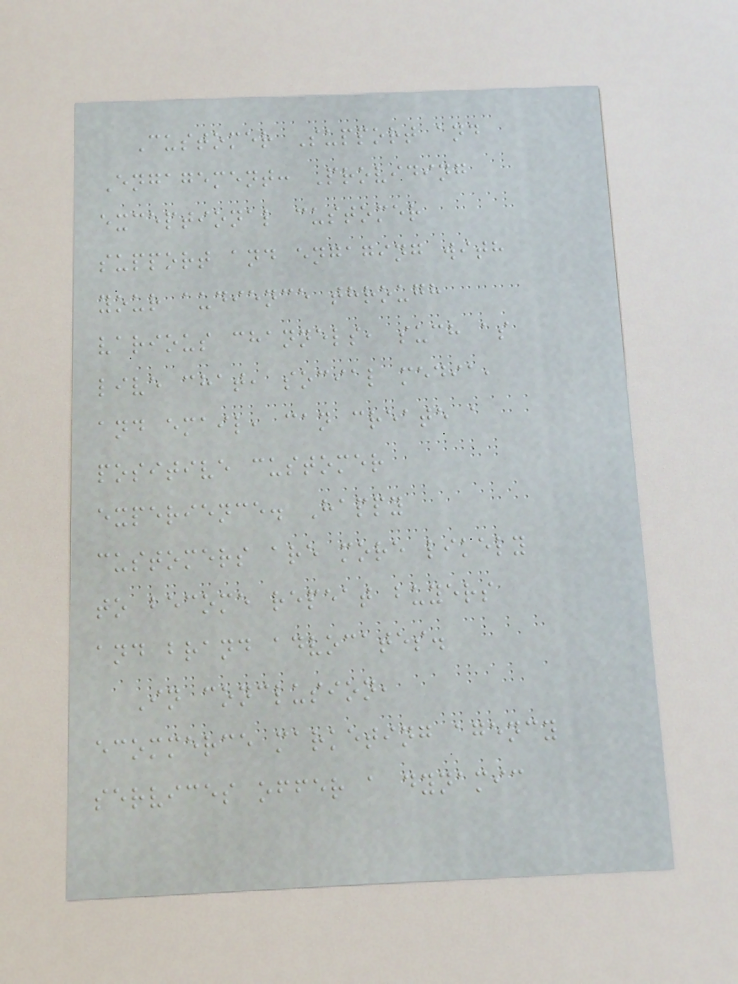Customer Support and
Engagement: Providing
exceptional customer
support and engaging with
your audience through
various channels, such as
live chat, social media,
and email, can create a
positive customer
experience. Happy
customers are more likely
to become repeat buyers
and brand advocates.
In conclusion,
ecommerce marketing agency
services offer a dynamic
